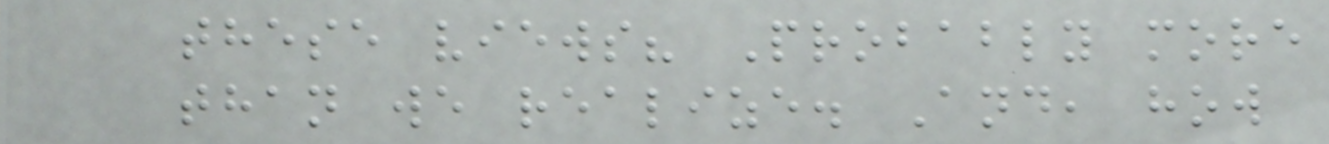these views? Probably more
than we realize. And, how
